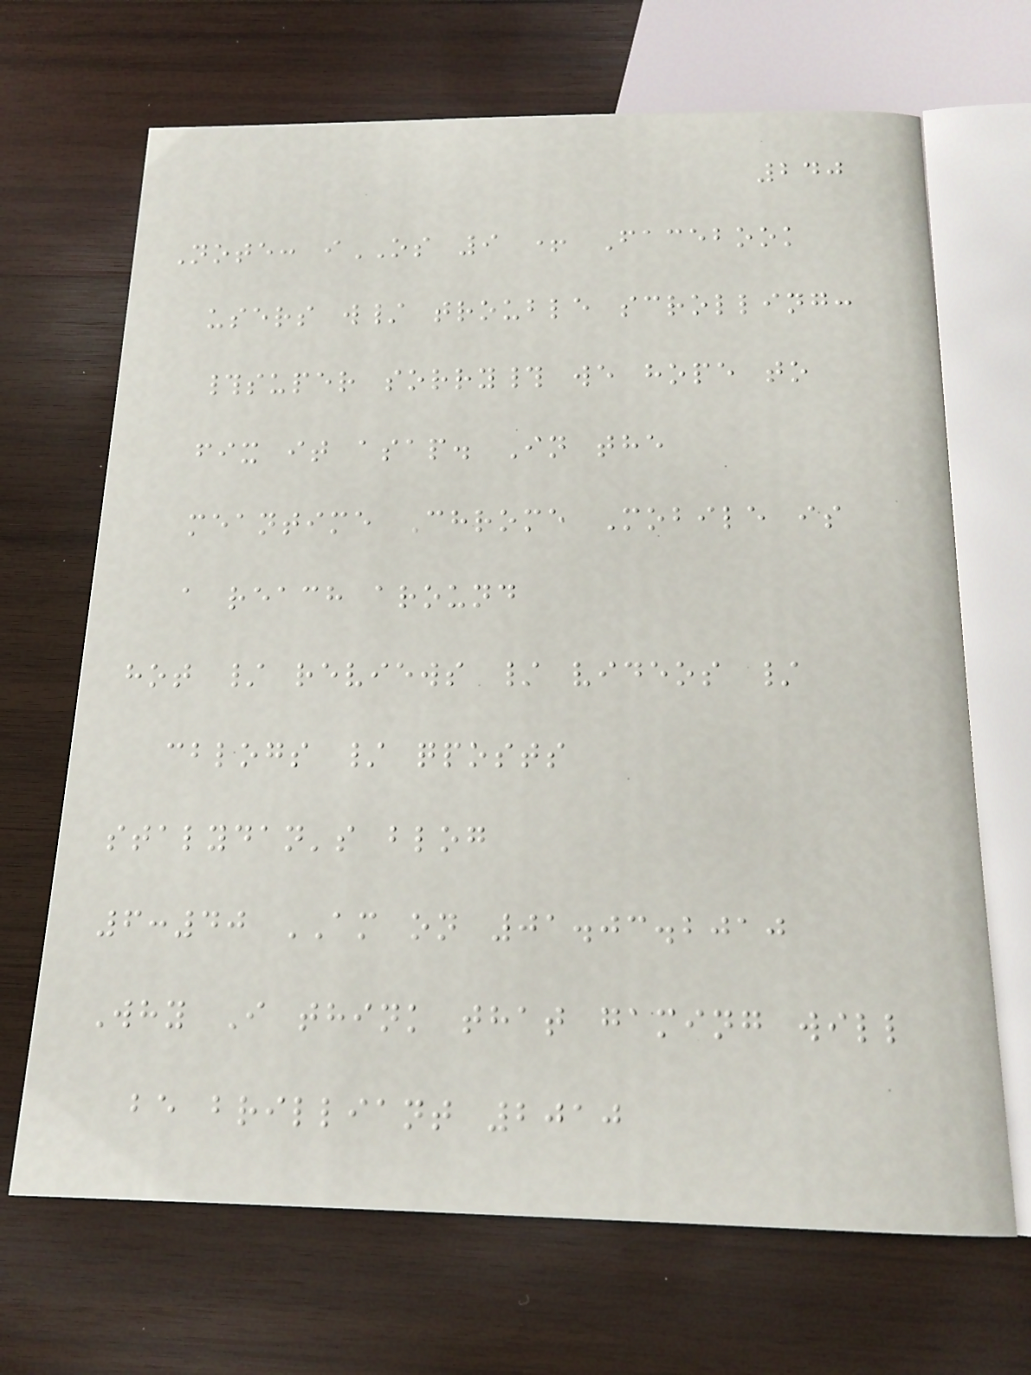240
Note: iOS 9 + Facebook
users w/ trouble scrolling:
#super sorry# we hope to
fix it asap. In the
meantime Chrome Mobile is
a reach around
hot / reviews / videos /
cblogs / qposts
stalydan's blog
6:40 AM on 01.03.2010
Why I think that gaming will
be brilliant 2010
